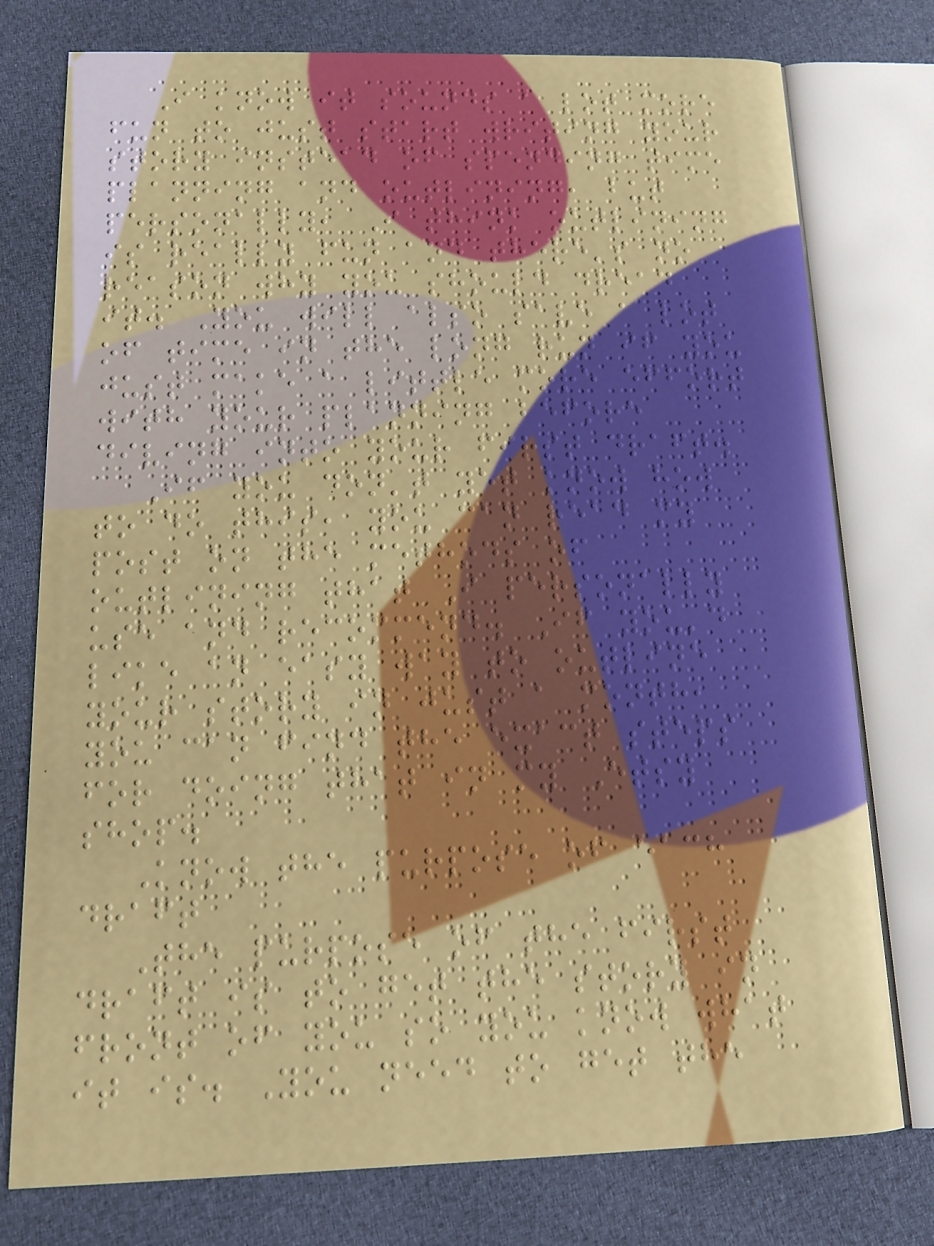I know it sounds a lot more
fun to just start writing your
story instead of spending time
planning and outlining, but
personally, I think outlining
is really fun and there's no
reason why you should dread
it. You will also save a lot
of time in the long run if you
just make a little more effort
with your planning before
diving into your first draft.
If you don't yet know how
to do this, you can read my
post on the methods of
outlining that I personally
use and recommend. If you'd
like an easy way to outline
your story in just a month,
you can find the exact steps
for doing that in my Etsy
shop.
Know the purpose of each
draft
The purpose of the first
draft is to get the story in
front of you so you know what
it is. You need to get the
